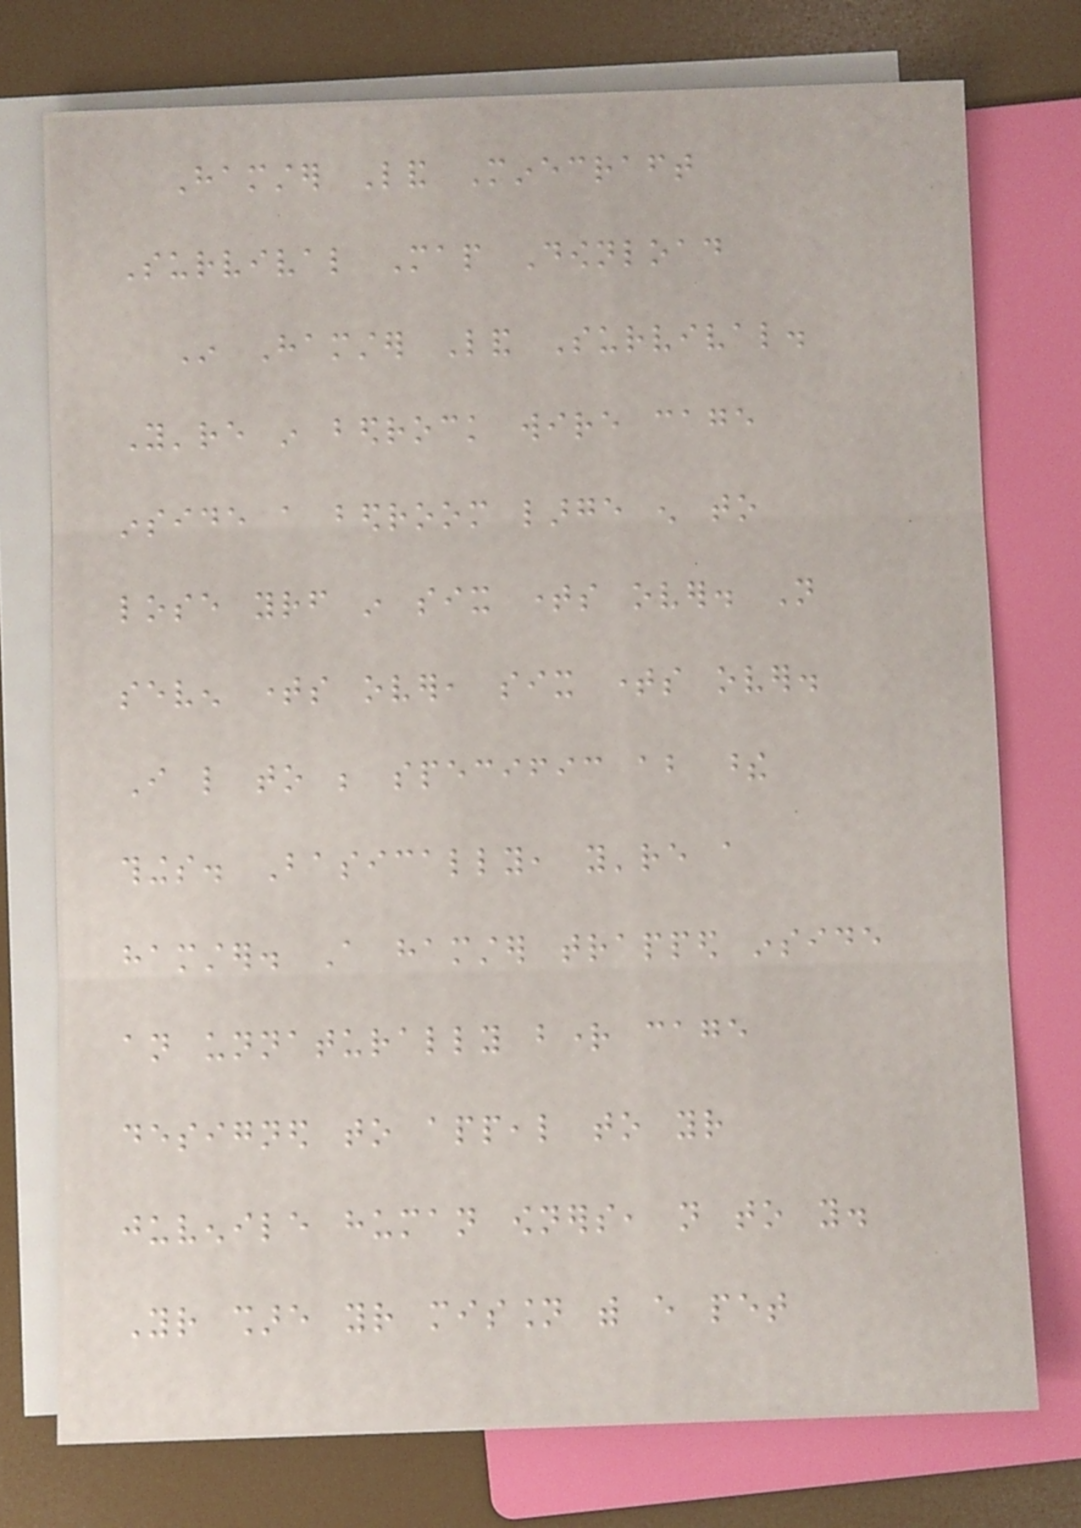Hamster Land Minecraft
Survival Map Download
In Hamster Land Survival.
You're in bedrock wire cage
inside a bedroom large enough to
lose yourself in six times over. Not
seven times over, six times over.
I like to be specific about these
things. Basically, you're a
hamster. A hamster trapped inside
an unnaturally bright cage
designed to appeal to your
juvenile human owners, not to you.
Your share your mission with every pet
